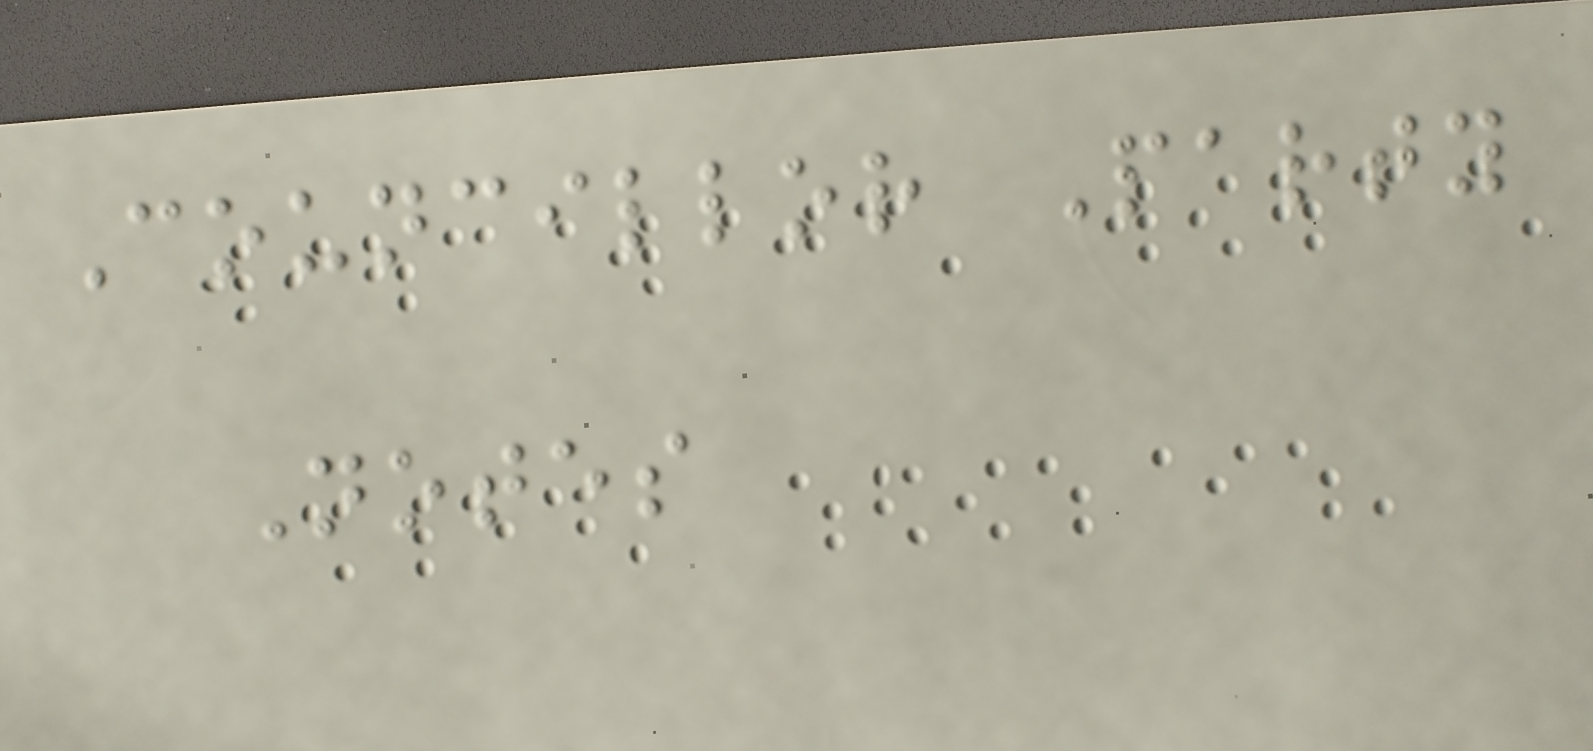Councillor Party
Notes
